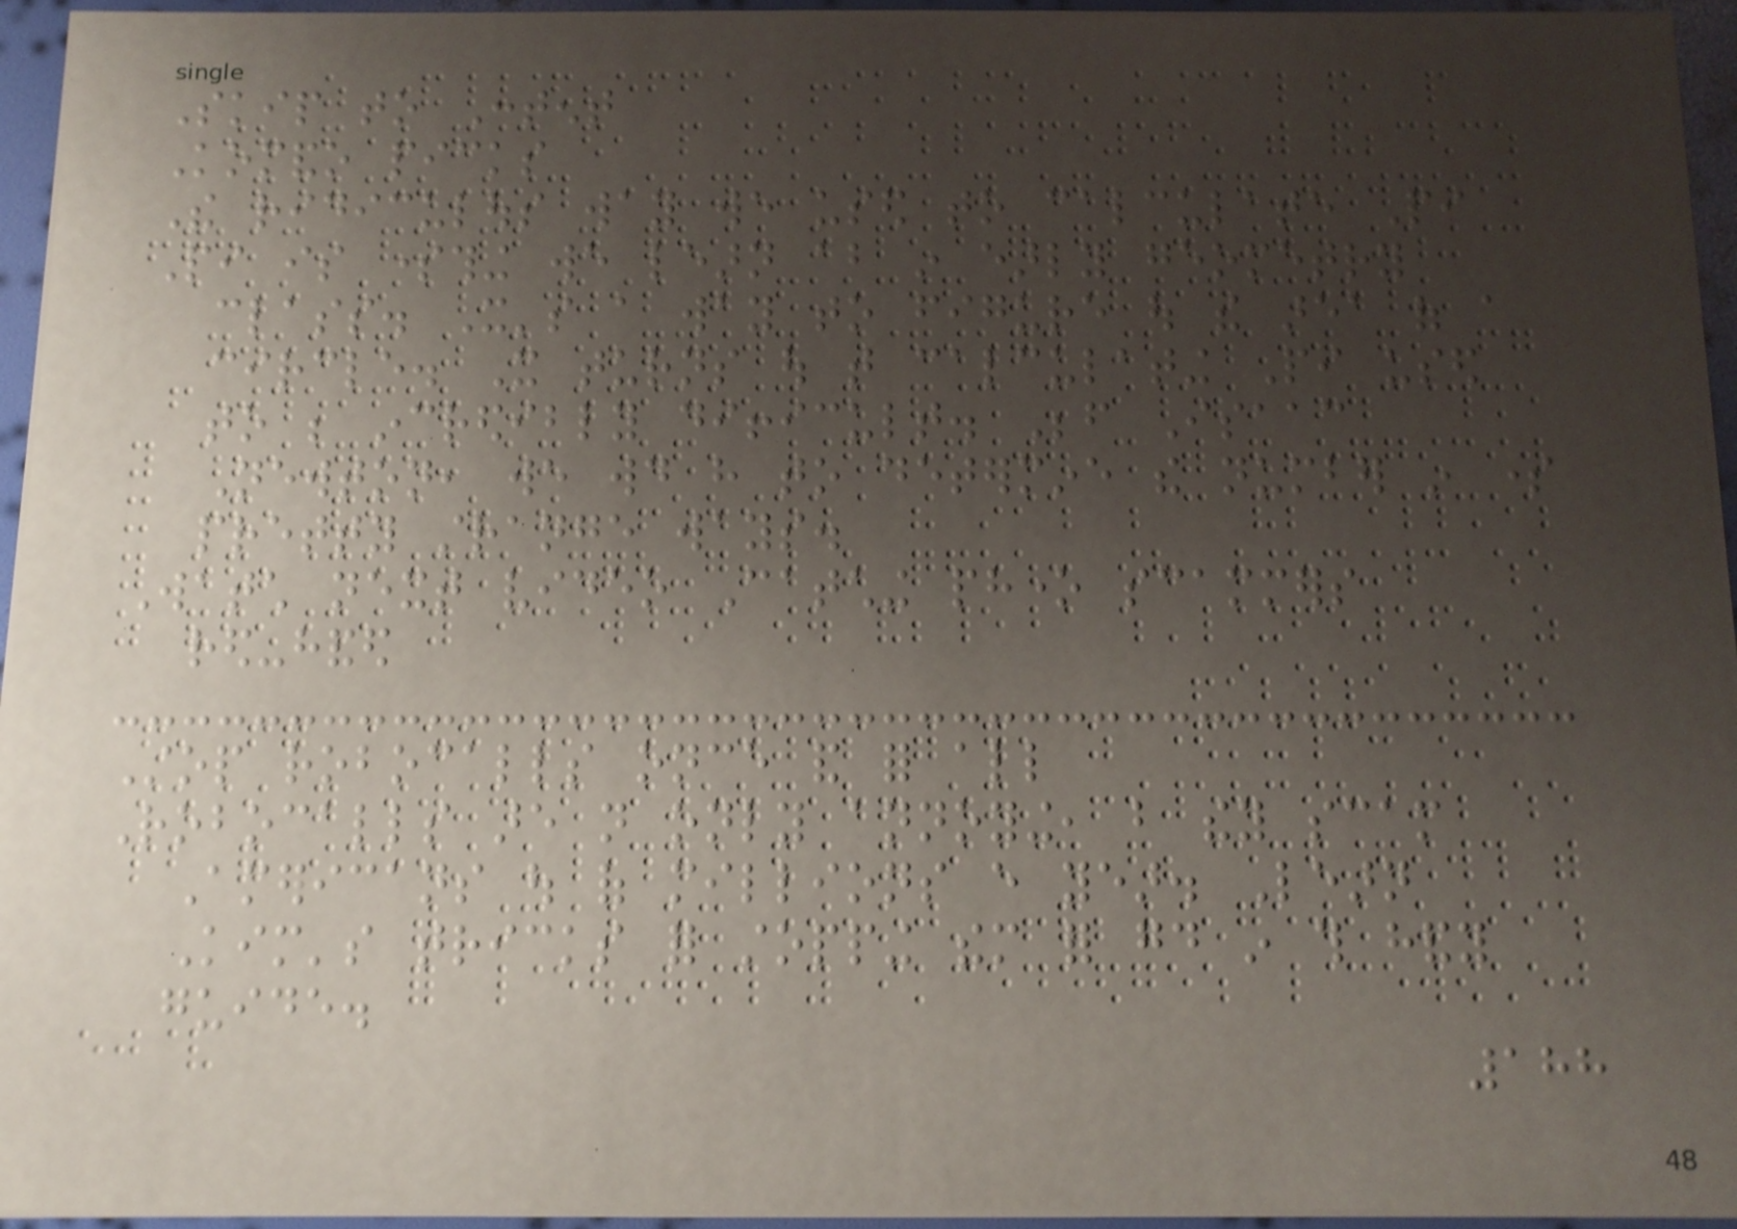Skip to Content
Komando picks
The ridiculous way we used to calculate Pi
Pi is something we learn about in early geometry
class. It's a way to figure out the area of a
circle. It turns out that calculating Pi used
to be incredibly difficult. Before Isaac
Newton, we would have to determine the number in some
pretty strange ways.
Watch next video Catching phone scammers
red-handed
Stop robocalls once and for all
Robocalls are not only annoying, but they scam
Americans out of millions every year. Learn
Kim's tricks for stopping them for good in this handy
guide.
188
